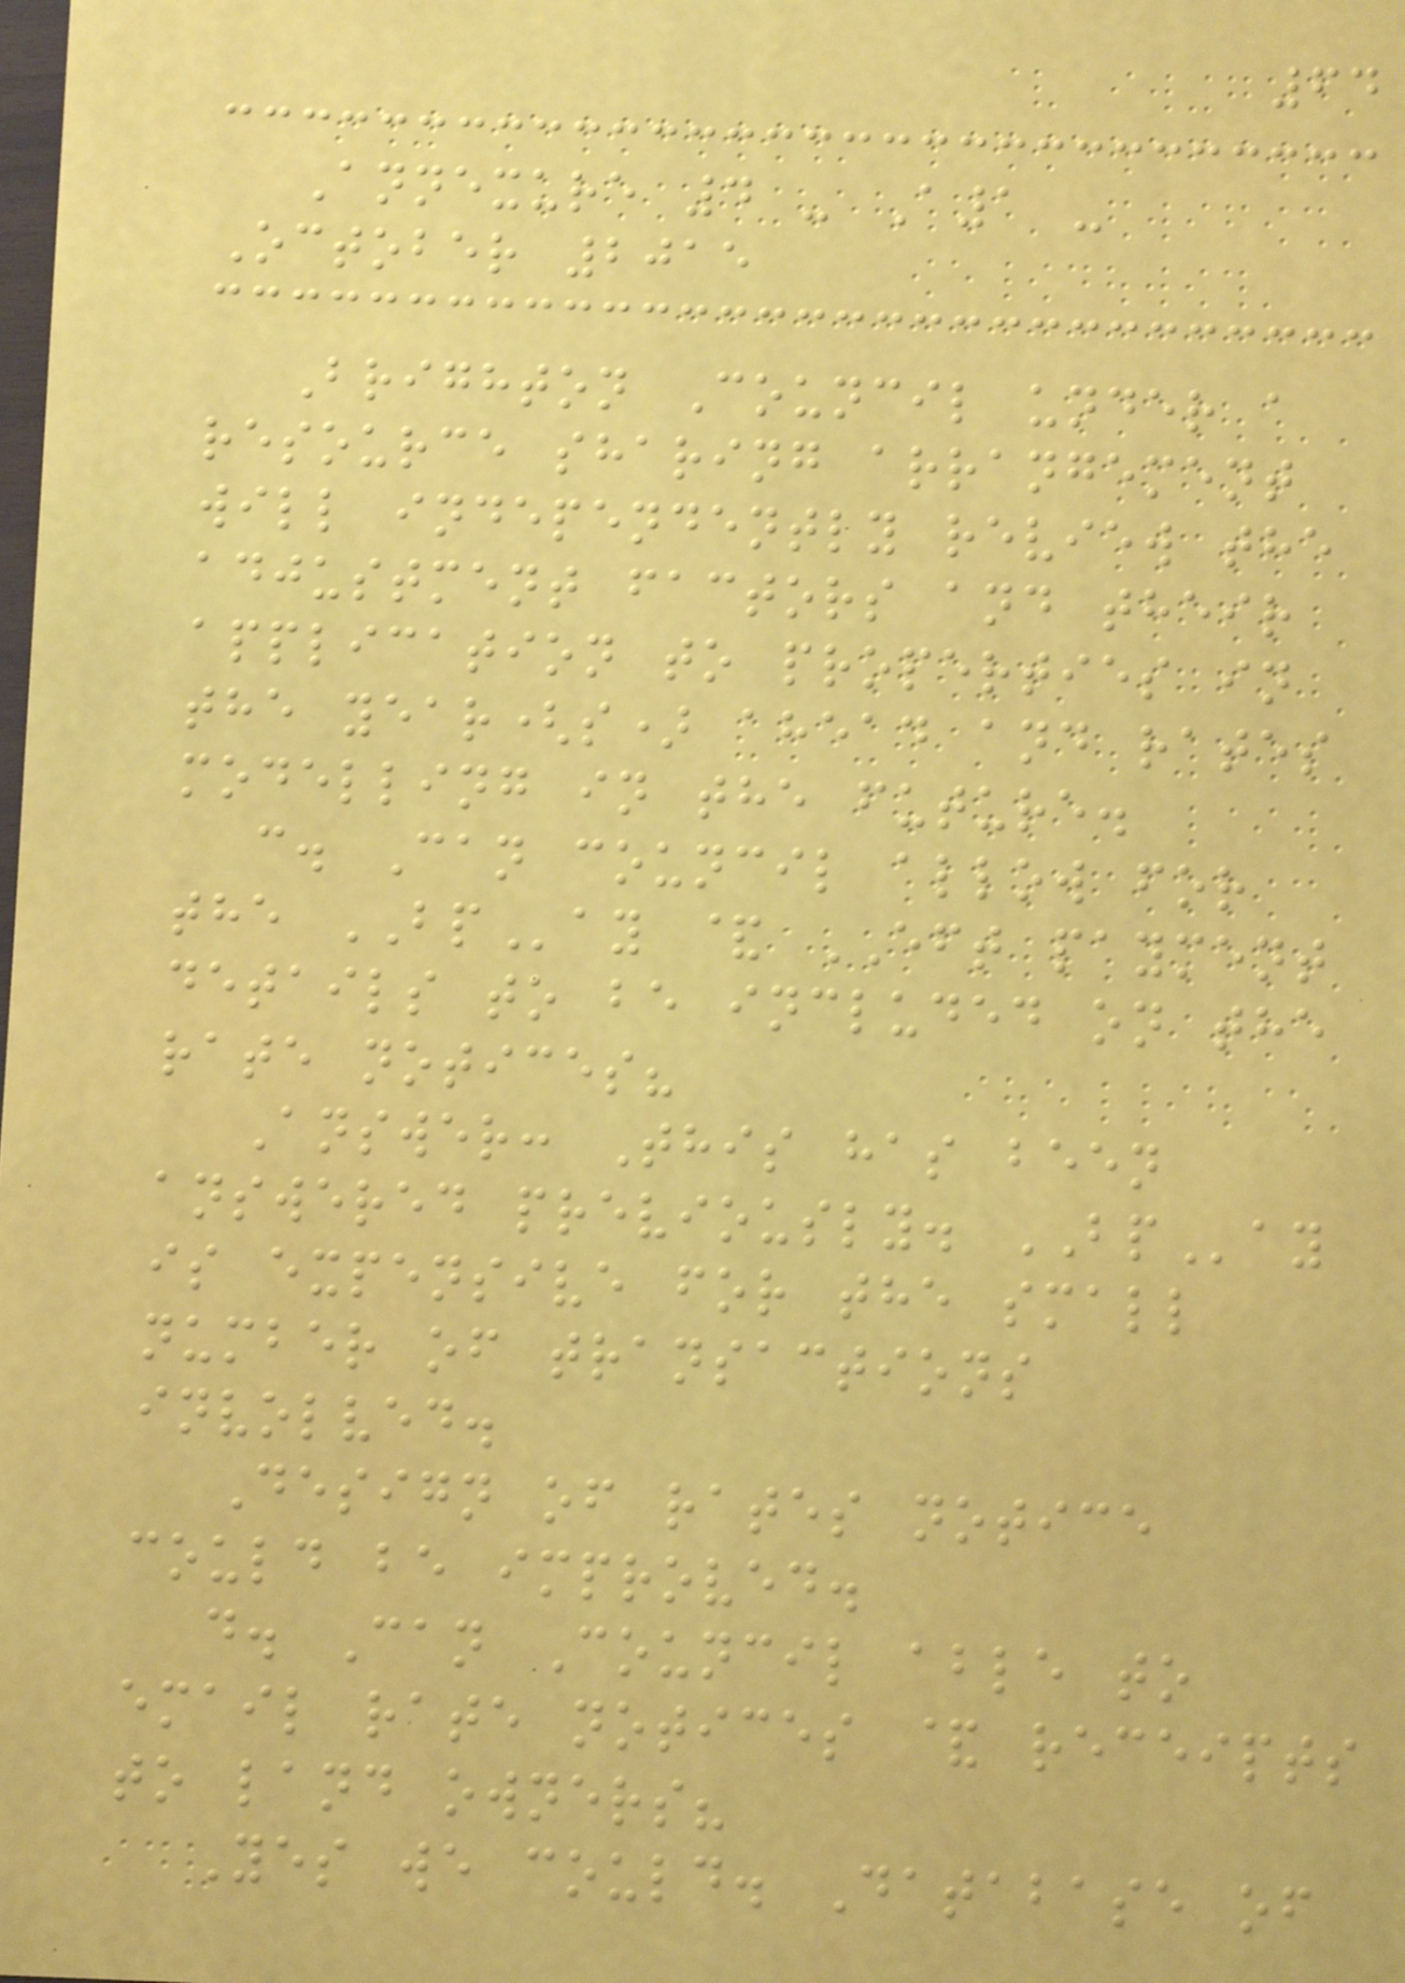64
Annexure 4 - A1 -
October 2015
Brighton Council under a
resource sharing arrangement
will independently review the
adjustment factors and their
application to properties in
the year(s) ahead and rates
modelling in the future.
c. Can council allow for
the BPay & EFT payment
details to be included on the
rate notices?
Answer: This has been
answered previously. BPay
is expensive for the small
number of transactions
involved.
Design of rates notice
could be improved.
d. Can Council able to
email rate notices & receipts
to land owners?
Yes we could. Database of
